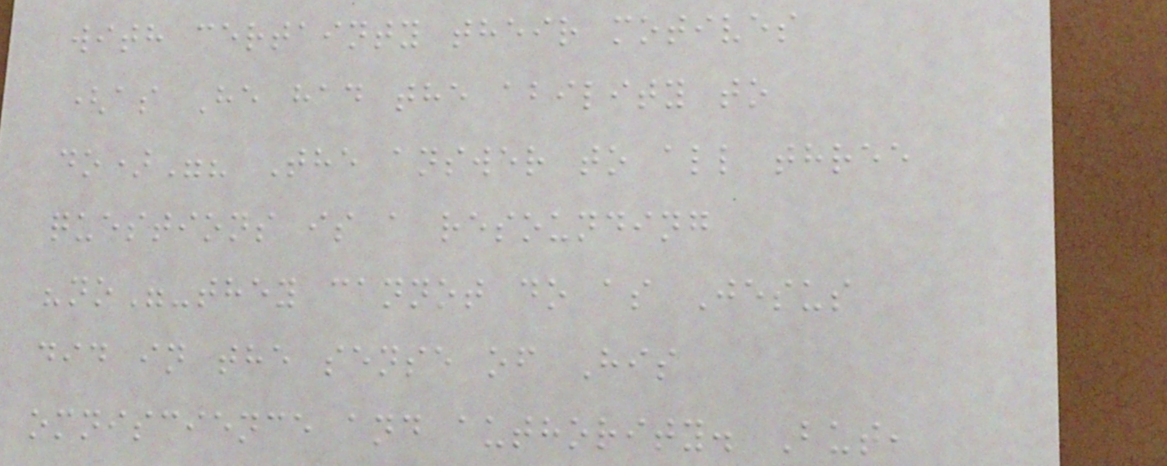with certainty their motives
(as He had the ability to
do)"? The answer to all three
questions is a resounding
"no"-they cannot do as Jesus
did in the sense of His
omniscience and authority. But,
